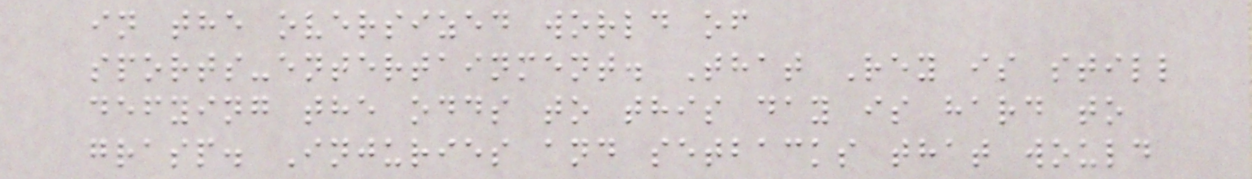in the oversized world of
sports-entertainment. That Rey is still
defying the odds to this day is hard to
grasp. Injuries and setbacks that would
